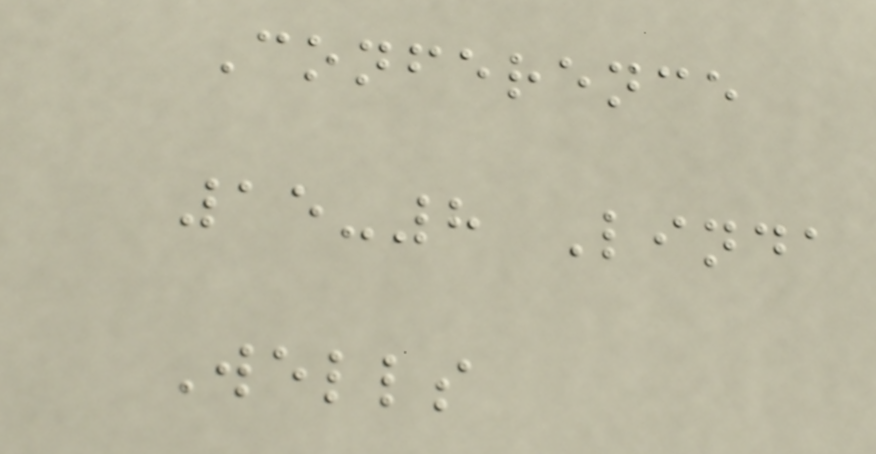Conference
15-8 Linda
Wells
